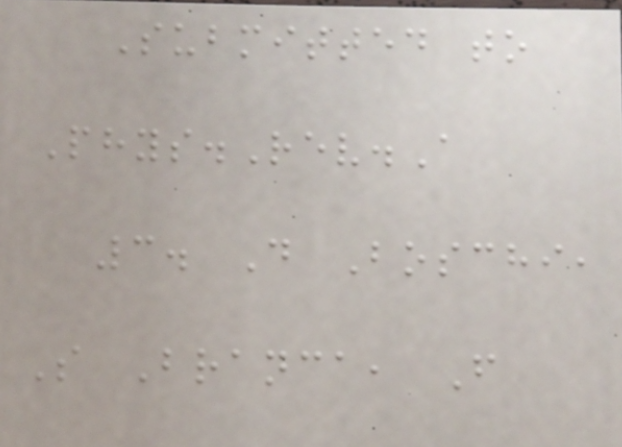Submitted to
Phys.Rev.A
3. D Boschi,
S Branca, F
